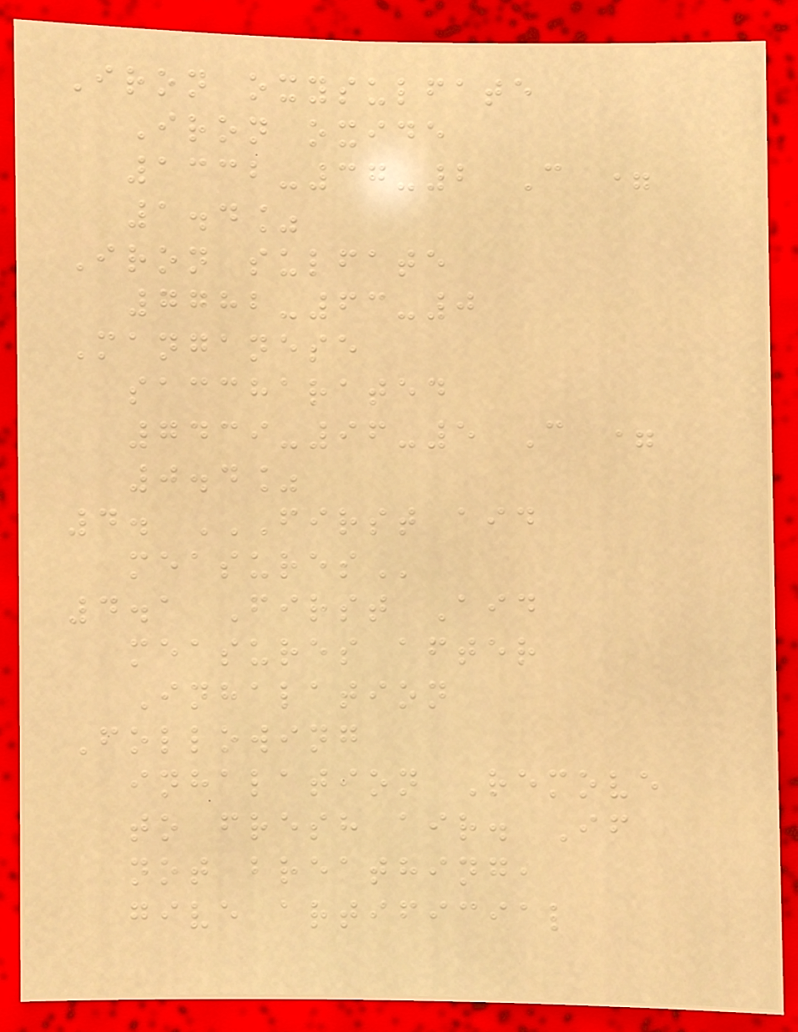Iron oxysulfate
Iron oxide
1332-37-2 C =
1.4%
Iron sulfate
7782-63-0
Manganese
saccharated
7439-96-5 C =
0.4%
4. FIRST AID
MEASURES
4.1 First Aid
measures after
Inhalation
Following
inhalation Remove
to fresh air. If
not breathing,
give artificial
